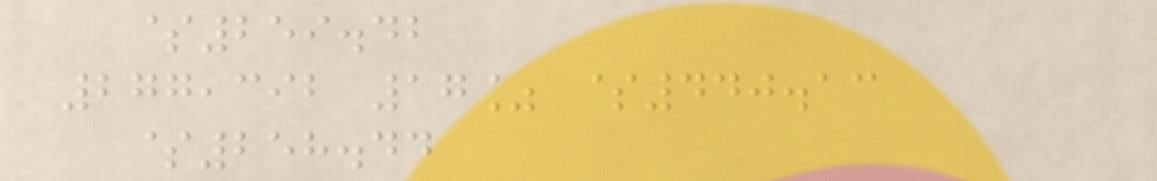$259.42
277,392 17% $440.13
$258.44
